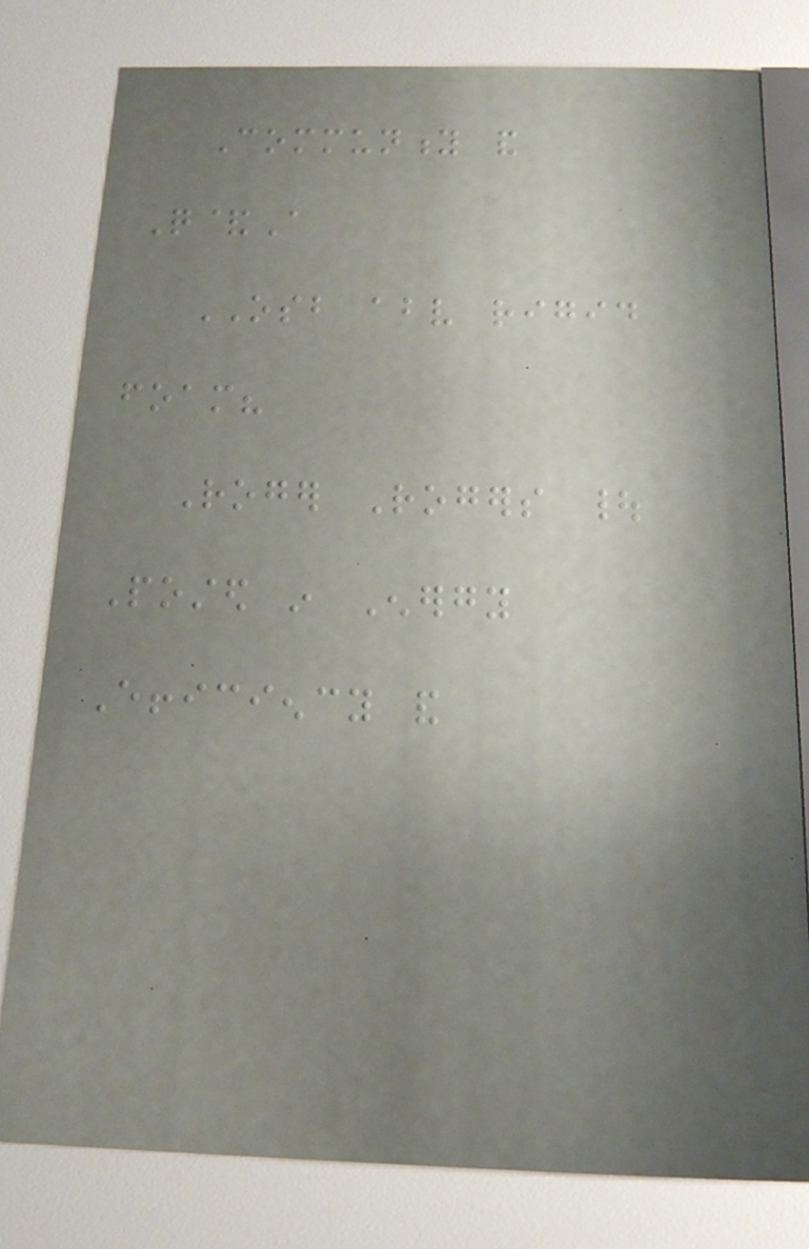Community and
Q&A
OSB above rigid
foam?
Roger Rogers |
Posted in Energy
Efficiency and
